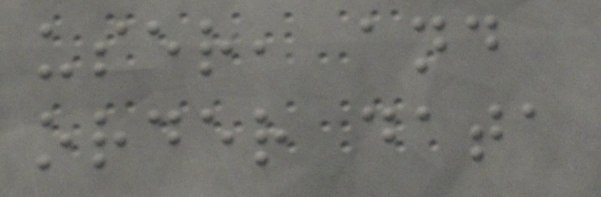user, and
order data
